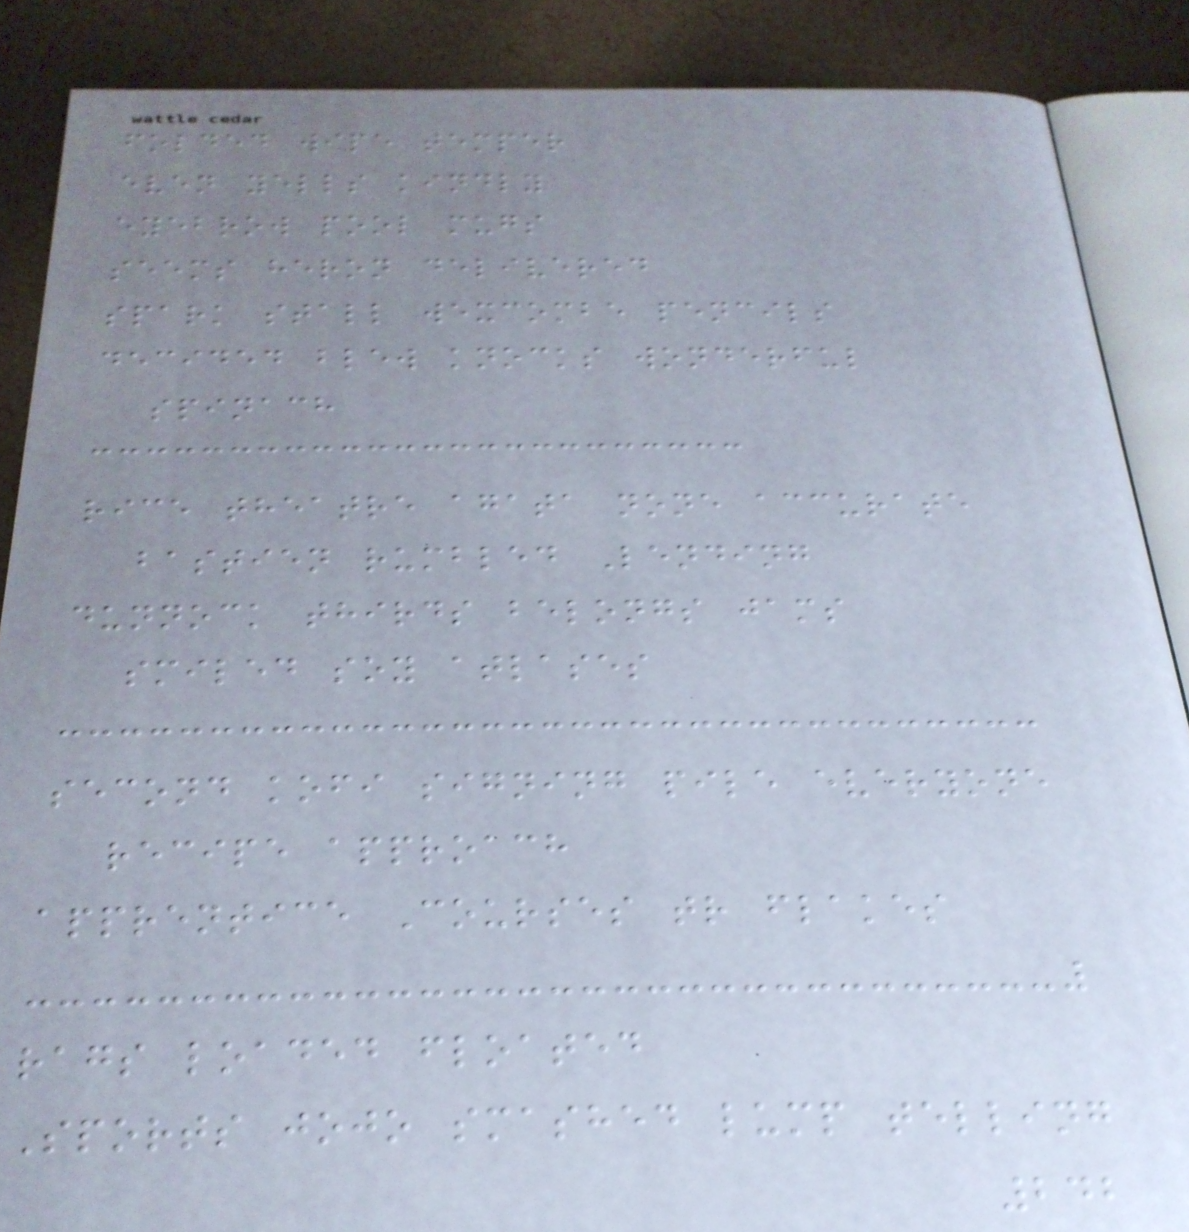folded wipe temper
even yells kindly
eyebrow pool mugs
seems heron delivered
spark stall wexcombe pencils
decided blew knocks wonderful
spinach
rice theatre agata none accurate
bastien rumbled Lending
dunnock thirds belongs jams
smiled soy atlases
second kofi signing pile everyone
recipe approach
apprentice Courses tr flakes
rags loaded floated
Sports jojo smashed lump telling
242
